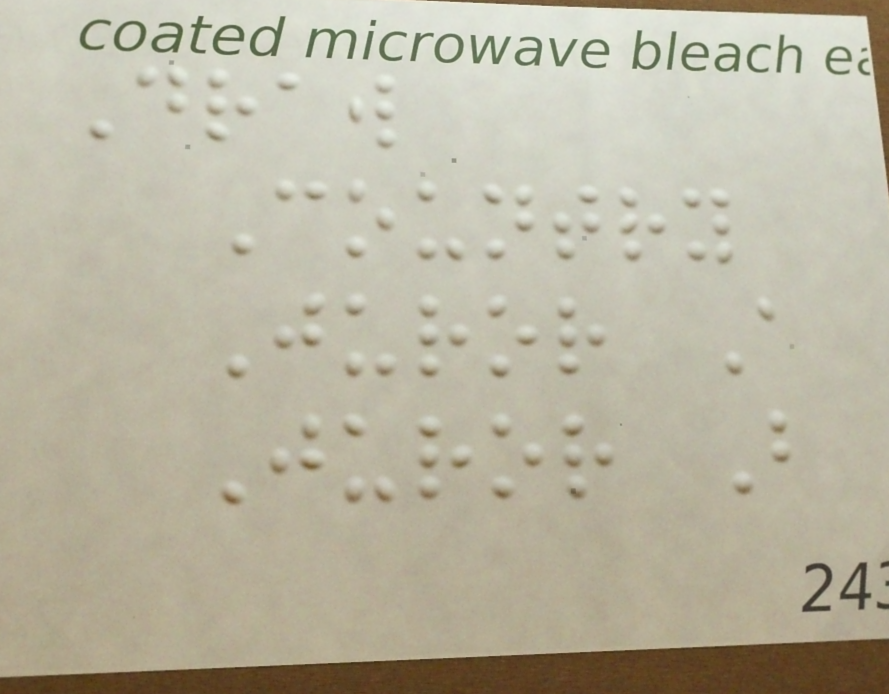Draw
Country
Juror A
Juror B
